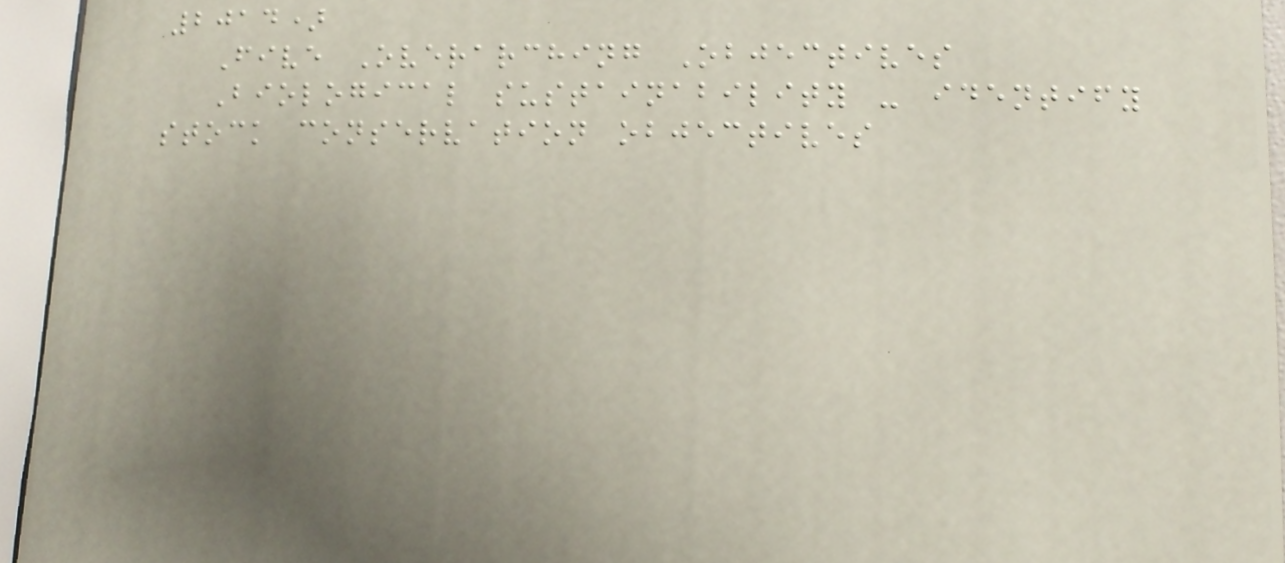2014)
Five Overarching Objectives
Biological sustainability - identify
stock conservation objectives
